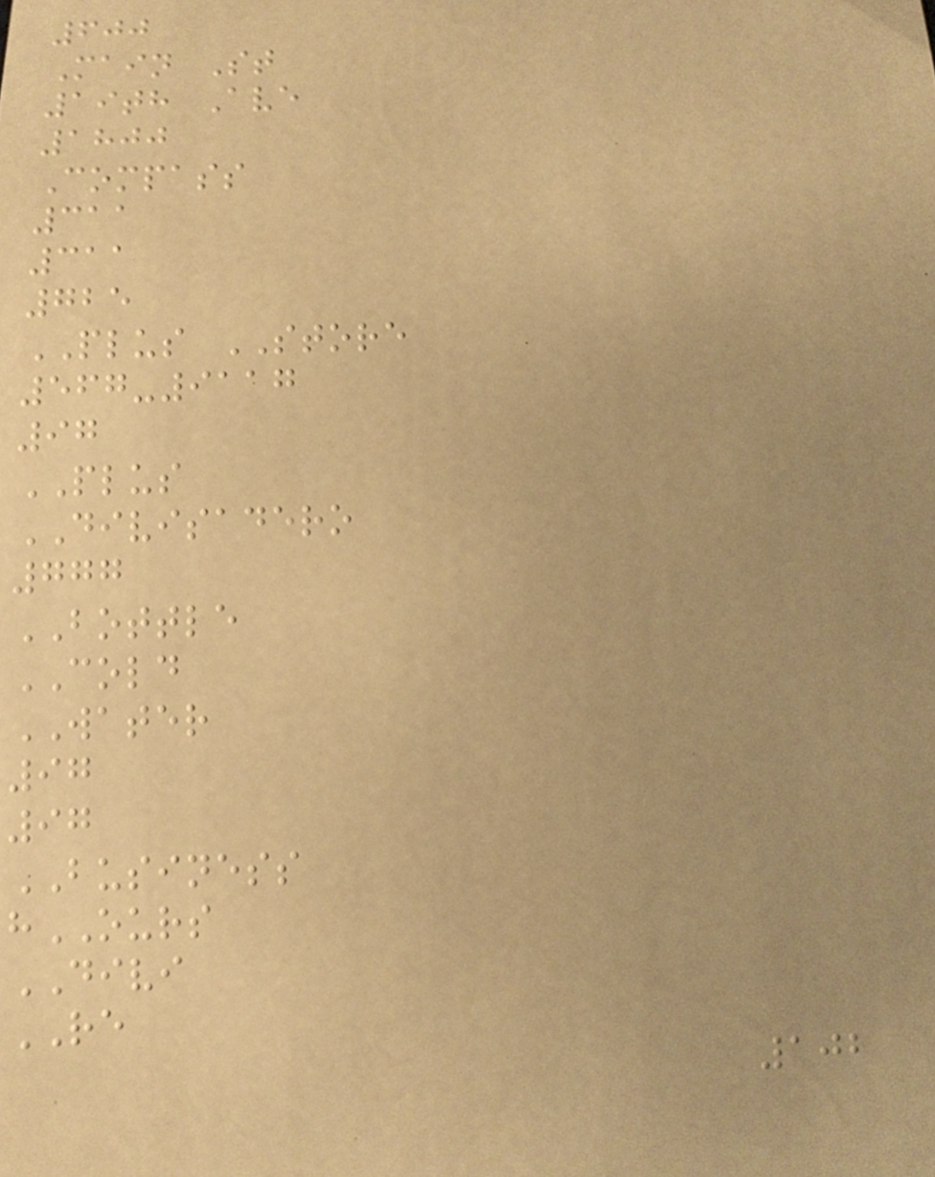600
Main St
19th Ave
1800
Compass
311
311
725
PLUS STORE
567-9117
97
PLUS
DIVISADERO
777
BOTTLE
COLD
WATER
97
97
BUSINESS
hOURS
DIVI
RE
102
